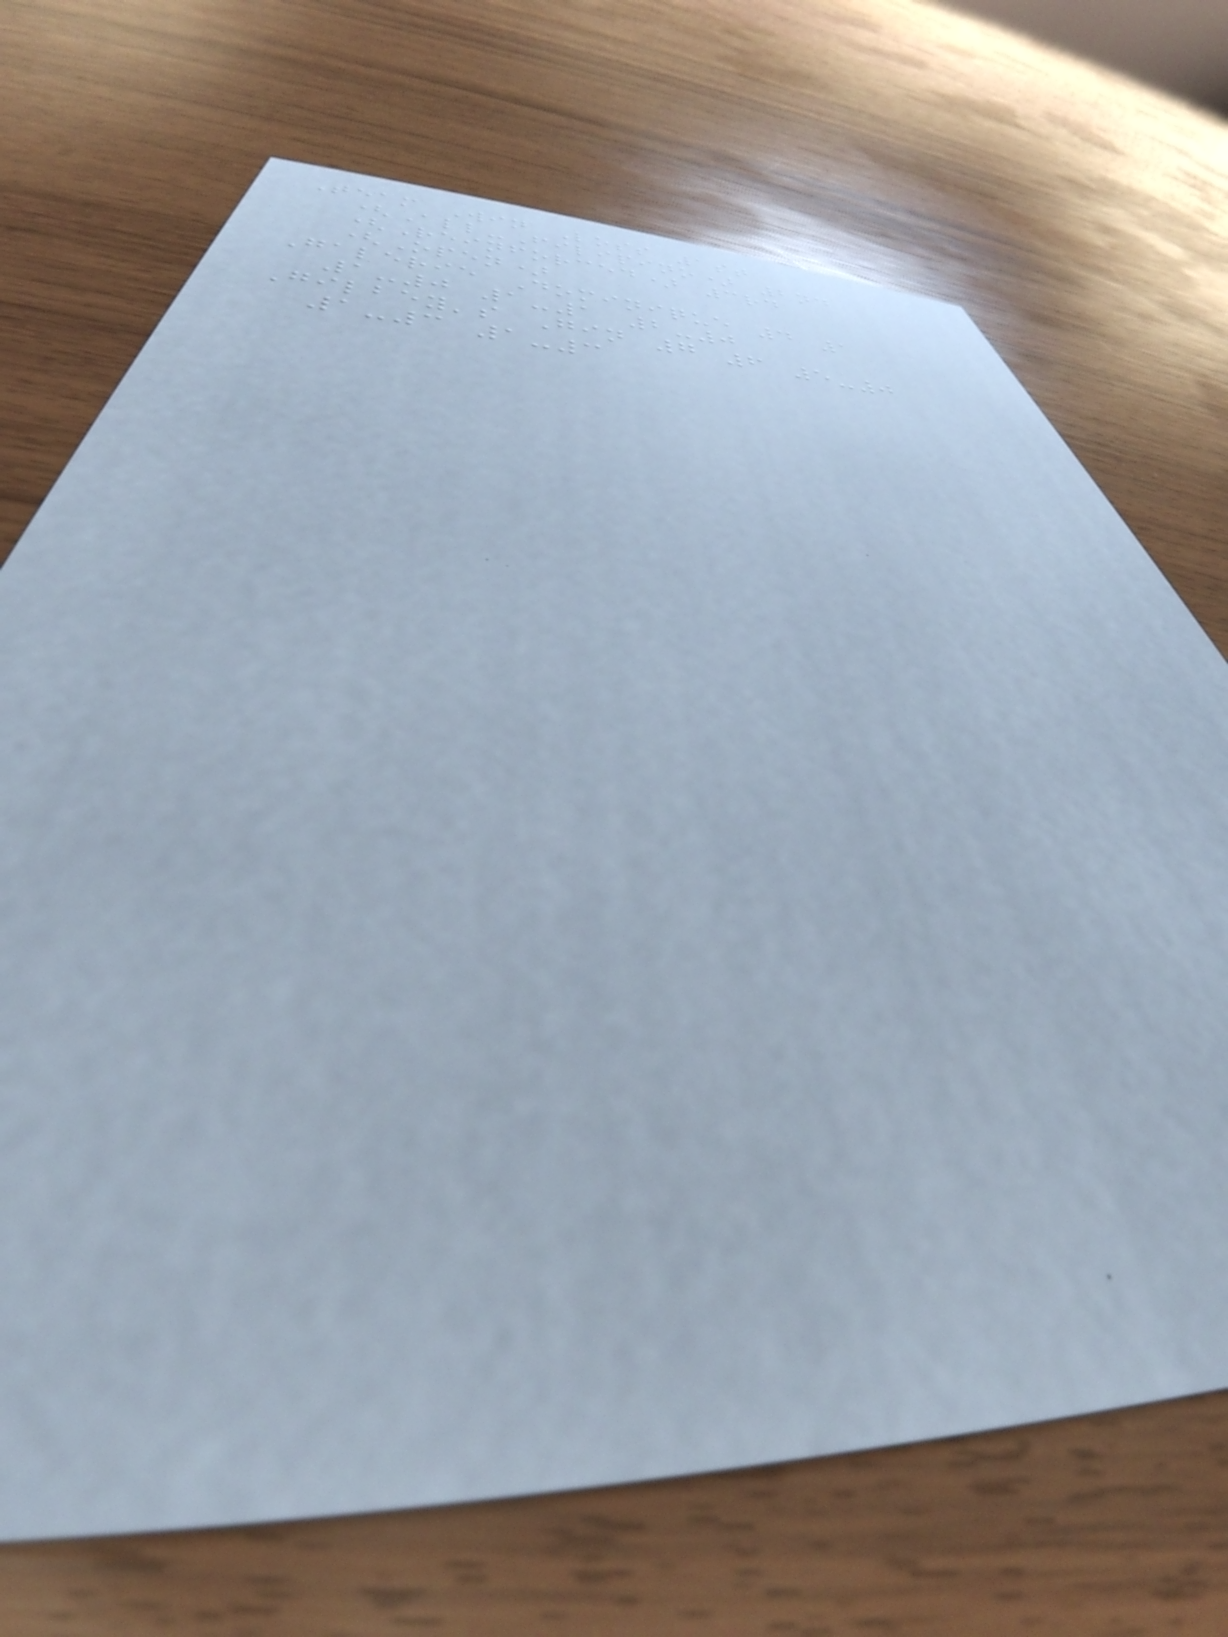Team Win Loss 1st
(All-Filipino) 2nd
(Reinforced) 3rd
(Open)
Galerie Dominique 4 1
1-0 1-1 2-0
Gilbey's Gin 7 6 5-0
1-3 1-3
